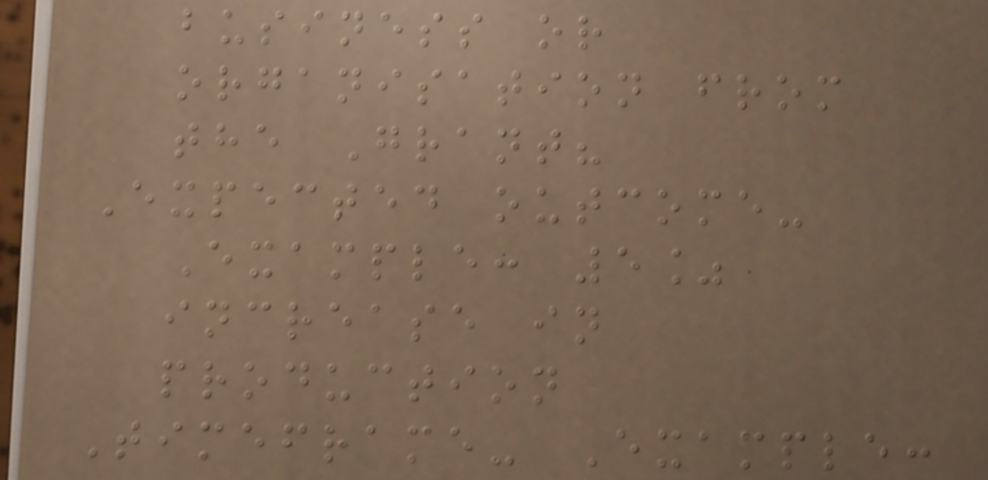business or
organisation from
the Grant?
Expected outcome-
Example: 5%
increase in
production
Timeframe- Example:
